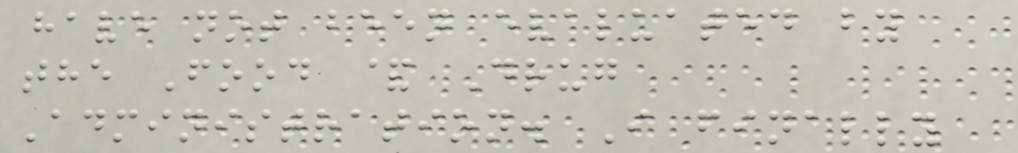have not been evaluated by
the Food & Drug
Administration. I finally
